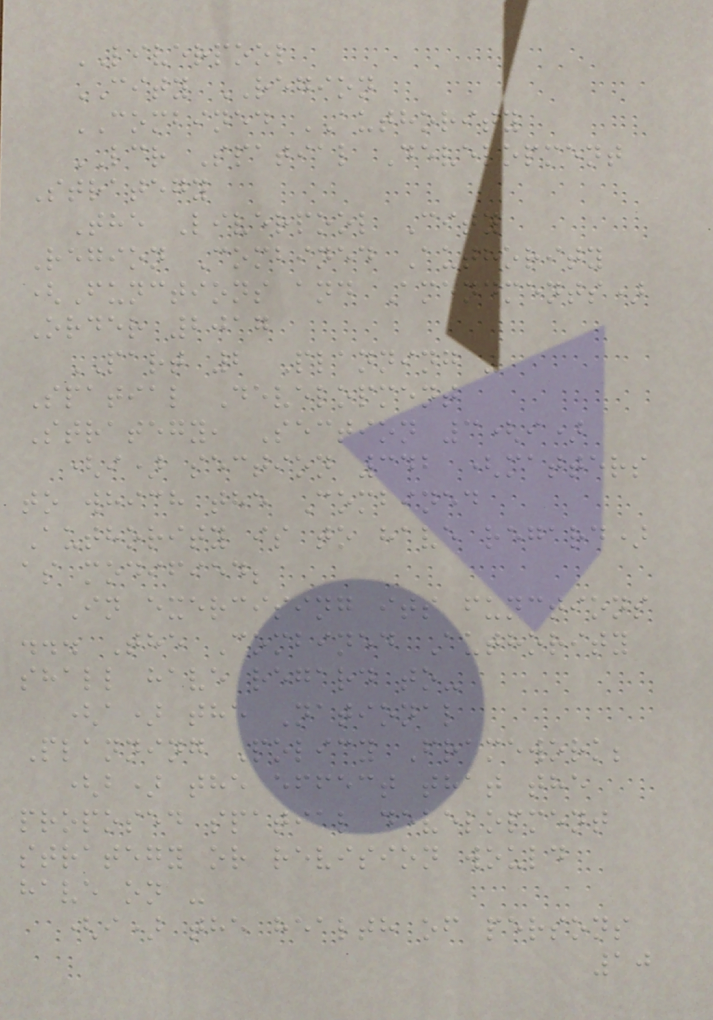LIVERPOOL
CITY REGION
COMBINED AUTHORITY
LCR Spatial Development
Strategy
The Liverpool City
Region Combined Authority
(Functions and Amendments)
Order 2017
PART 2 Planning -
Spatial Development
Strategy, Section 3(i)
(i) section 342 (matters
to which the Combined
Authority is to have regard)
as modified;
In exercising its functions
... The Combined Authority
shall have regard to-
(a) the National
Planning Policy Framework;
(b) the effect that the
proposed spatial development
strategy or revision would
have on -
(i) the health of persons
10
